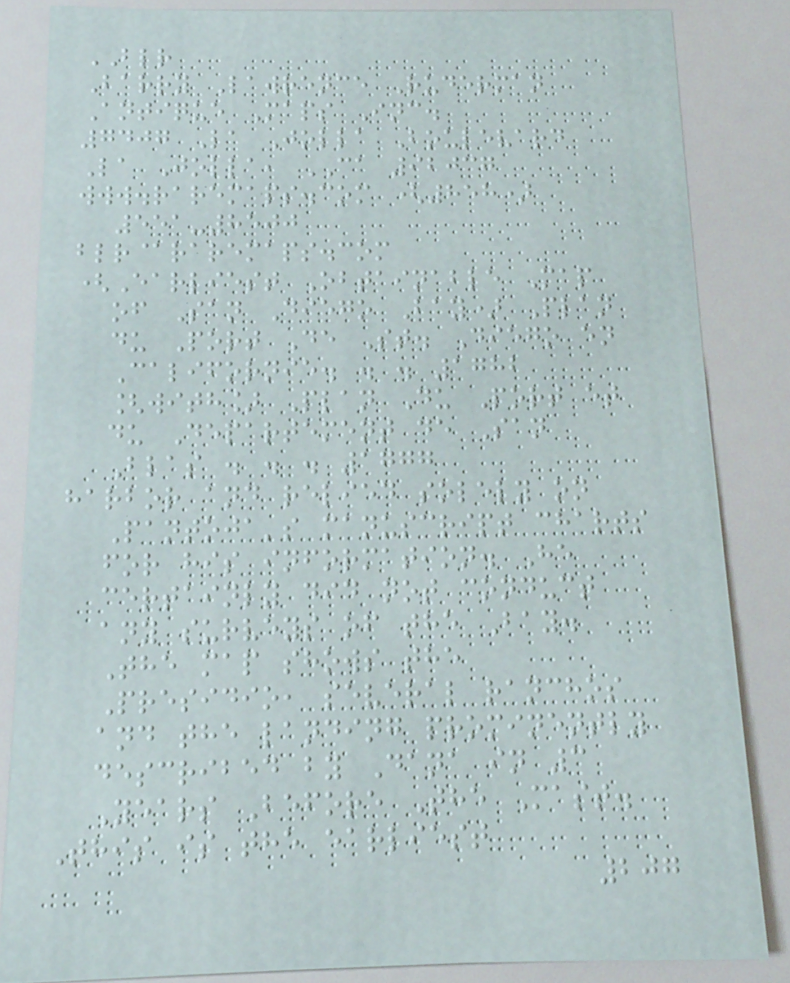BLR
Barry Lawrence Ruderman
Antique Maps Inc.
7407 La Jolla Boulevard
La Jolla, CA 92037
www.raremaps.com (858)
551-8500
blr@raremaps.com
(Earliest Obtainable Map
of San Diego Bay) Plan
du Port De St. Diego en
Californie. . . 1782
[with] Plan Du Port et
du Departement de San
Blas . . . 1777
harbor and relied solely on
Pantoja's manuscript charts
for his information. He
certainly did not conduct
any surveys of the Bay.
The map shows the
Presidio, several ranchos
and the landing prominently
described by Dana in 3
Years Before The Mast.
This is the earliest
207
